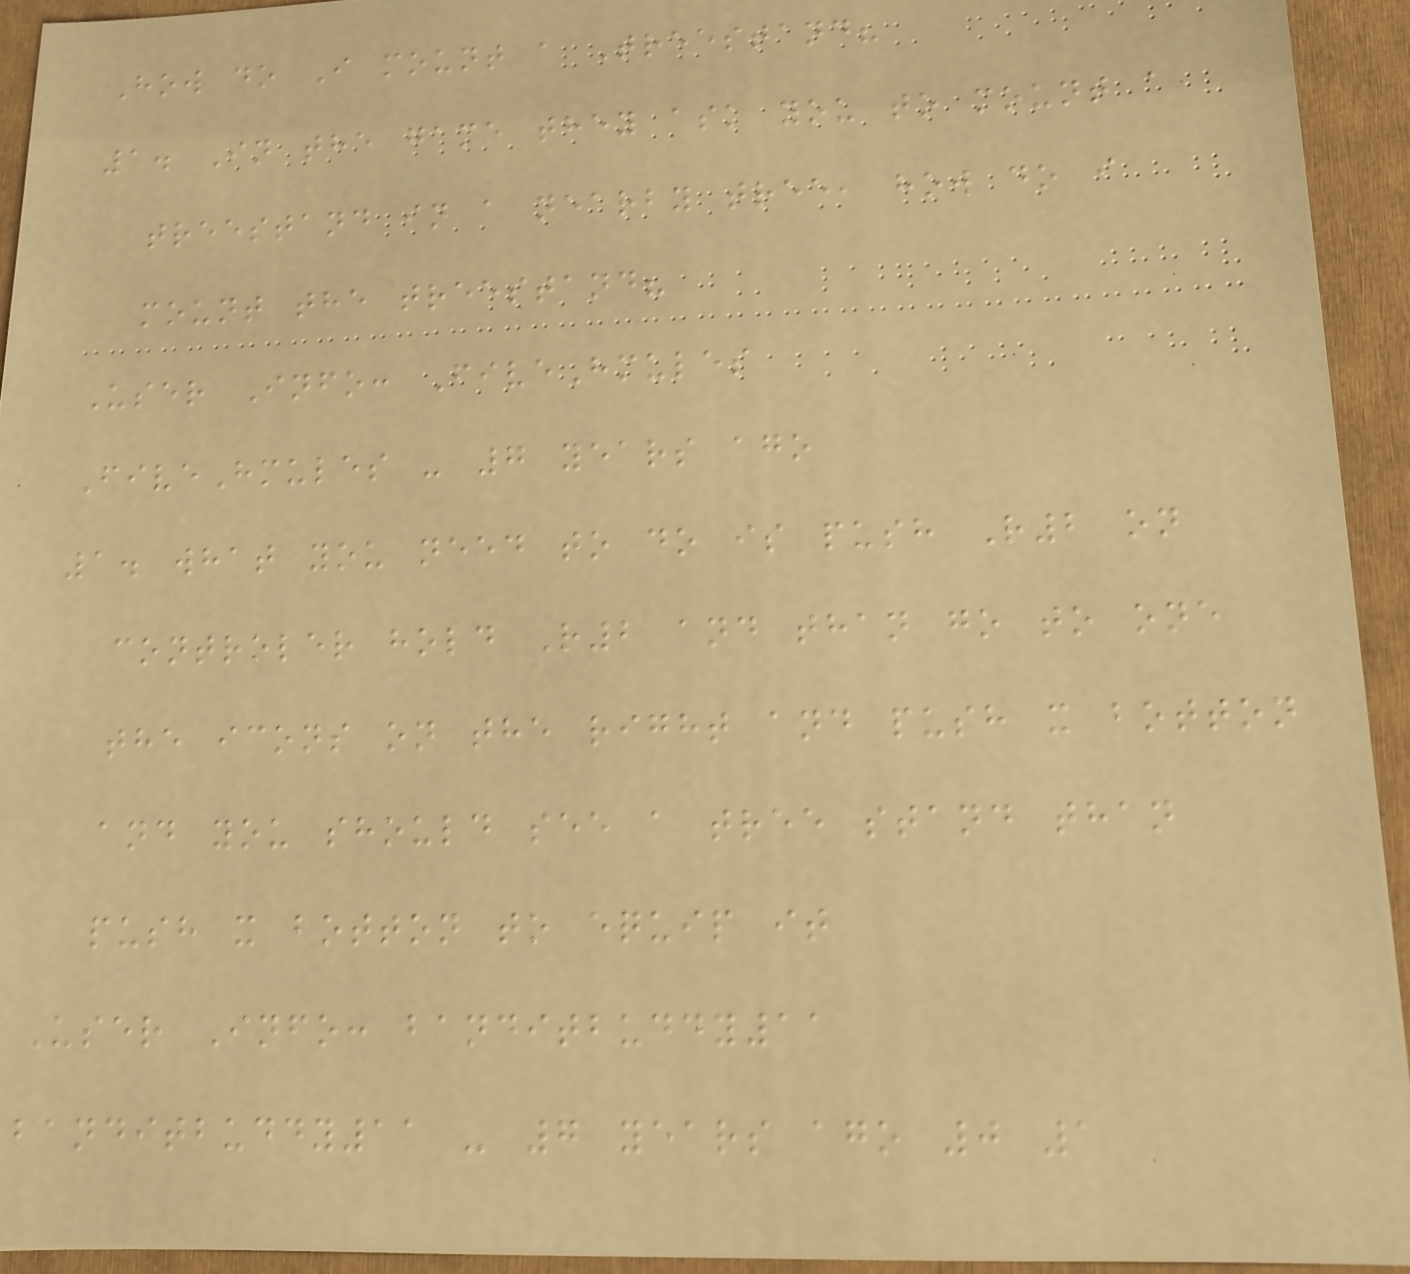How do I mount a Treestand?
1. In the game they ask you to mount a
treestand in a nearby tree, how do i
mount the treestand?
User Info: FiveHmules
FiveHmules - 7 years ago
1. what you need to do is push R2 on
controler hold R2 and than go to one
the icons on the right and push x botton
and you should see a tree stand than
push x botton to equip it
User Info: banditbuddy11
banditbuddy11 - 7 years ago 0 1
